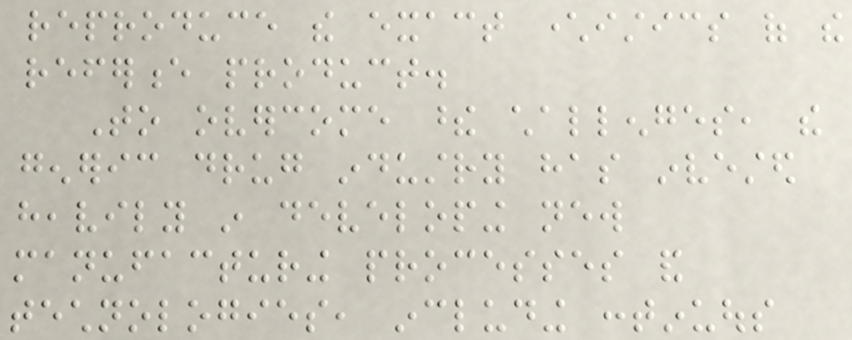reproduce the exact characteristics of the
reference product.
To overcome these challenges, the
generic drug industry has invested
heavily in developing new
manufacturing processes and
technologies, including continuous
